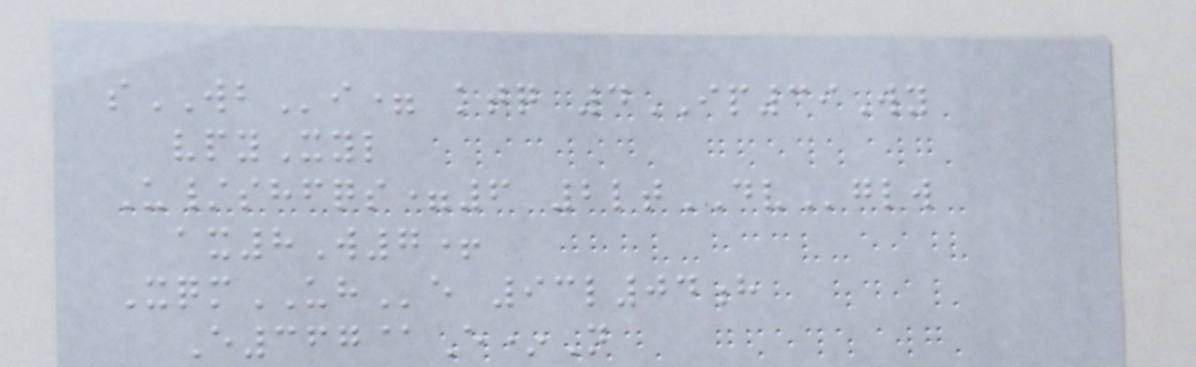sWBi= ktq 4IP39Wy
vpyXyl
U/shfqs=6 2ltDVglw
ax8W7+
XqmUHe 93l04h
E367@E*N
